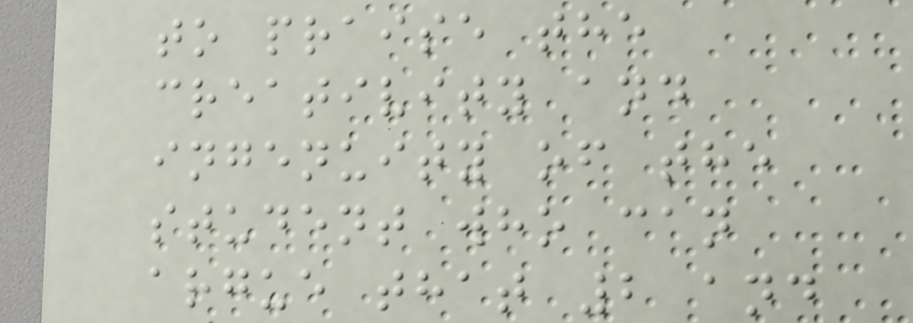to praise the
creativity and
ingenuity of the
student who can
argue that 2 and
